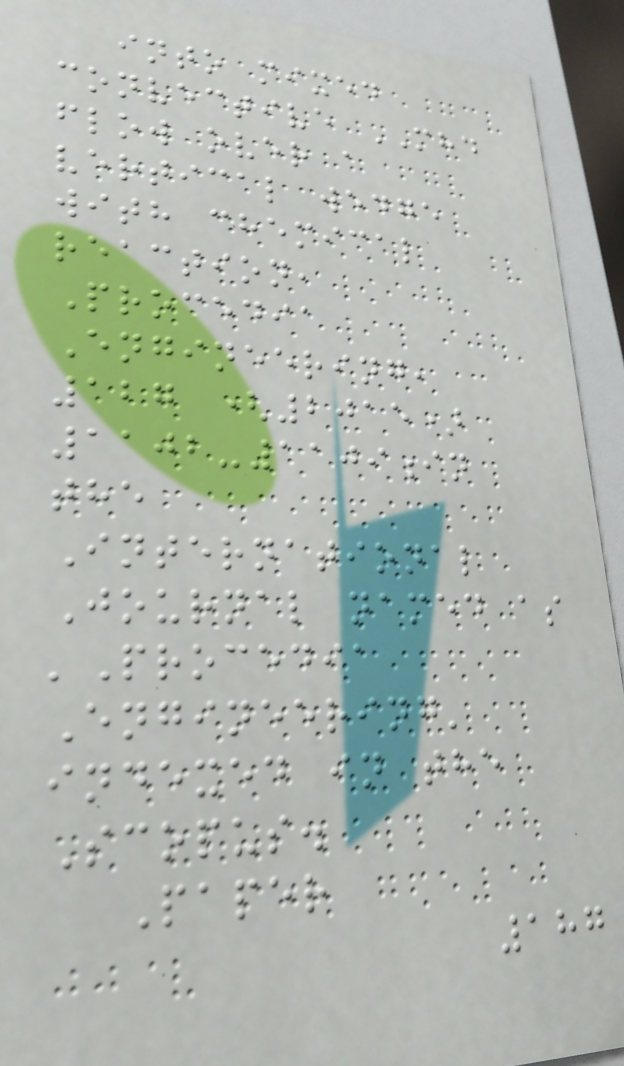into mixed
convective MHD
flow over a
vertical wedge
with chemical
reaction,
Procedia
Engineering,
127 (2015)
1102-1109in
the
International
Journal named as
'Procedia
Engineering'
indexed in the
Scopus.
Paper
187
